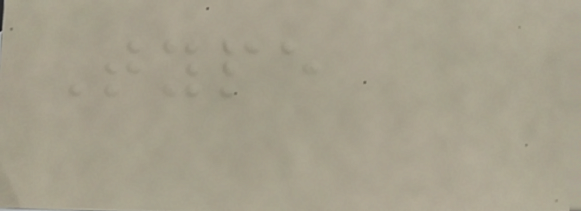Type
